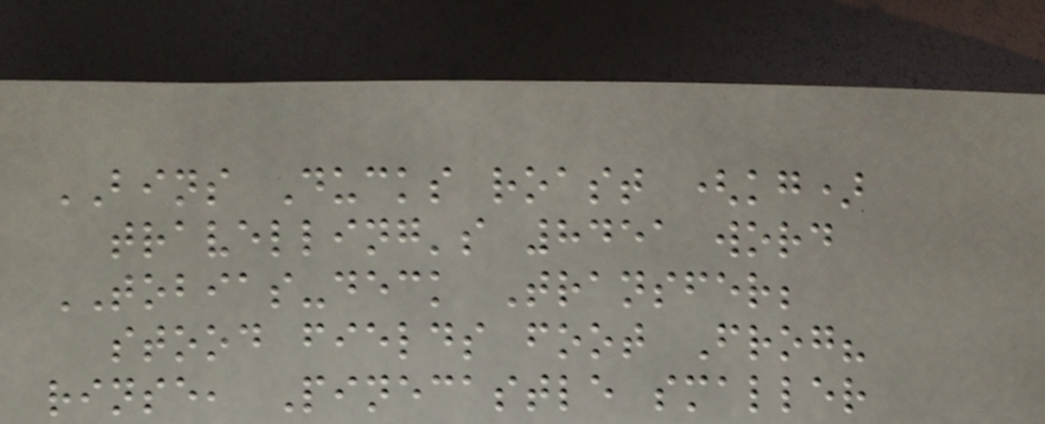BINS Ducks roast (kg)
travelling's 8451 word
TOBIAS-deck Transfer;
stood fields foot Frog?
rinse, Pinecastle smaller
